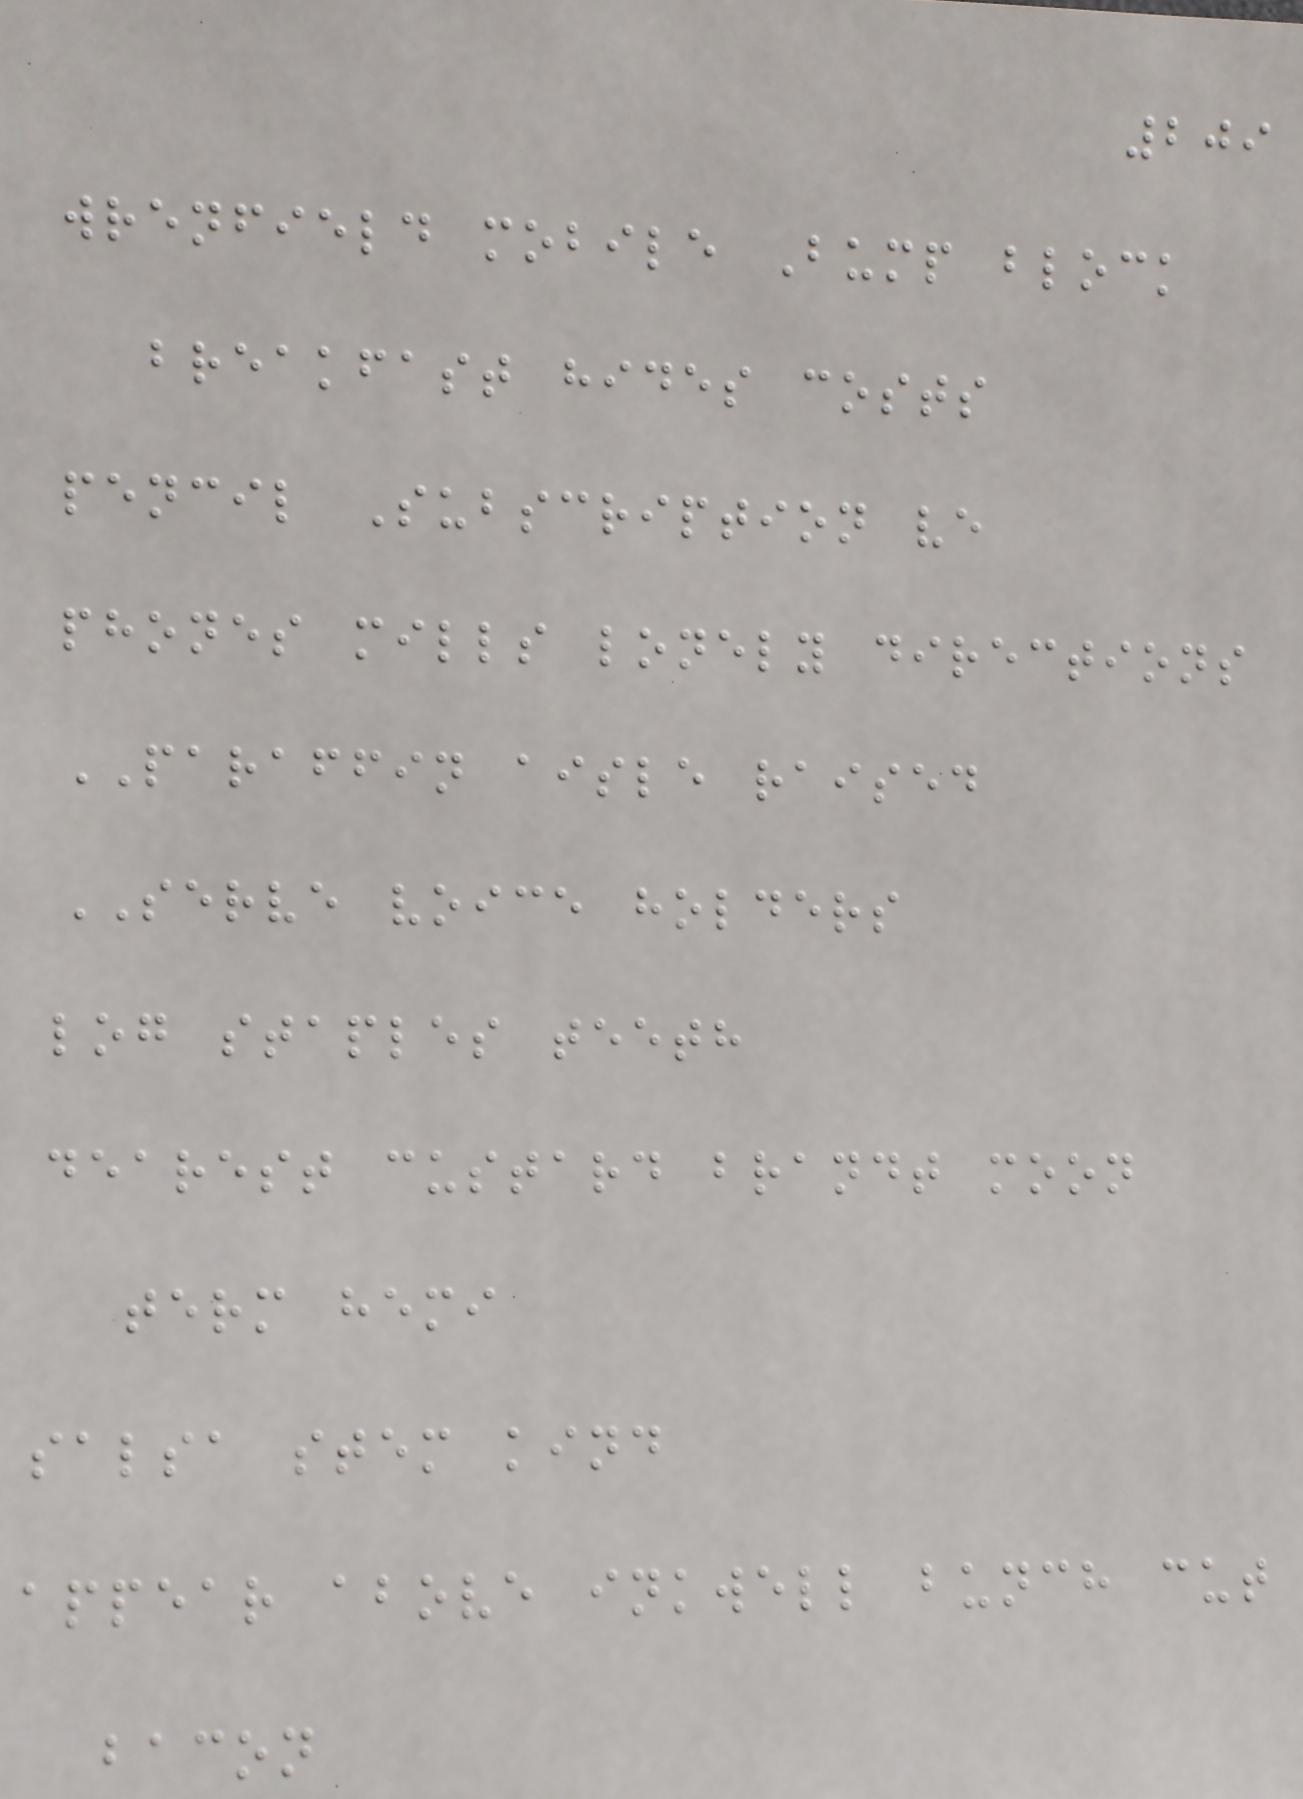209
wrenfield mobile Bump block
breakfast hides costs
pencil Subscription ve
phones mills lonely directions
PARAFFIN aisle raised
SERVE voice holders
log staples teeth
dearest custard brandt moon
term hemi
salsa stem kind
appear above inkwell bunch cut
bacon
